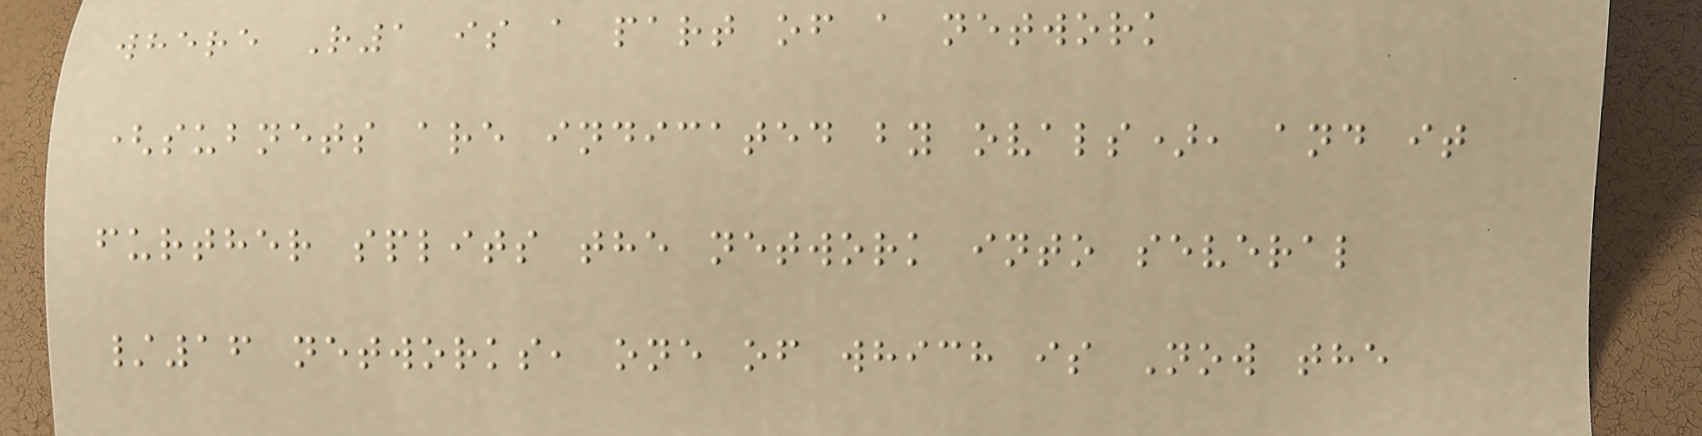where R1 is a part of a network
(subnets are indicated by ovals), and it
further splits the network into several
/16 networks, one of which is Now the
